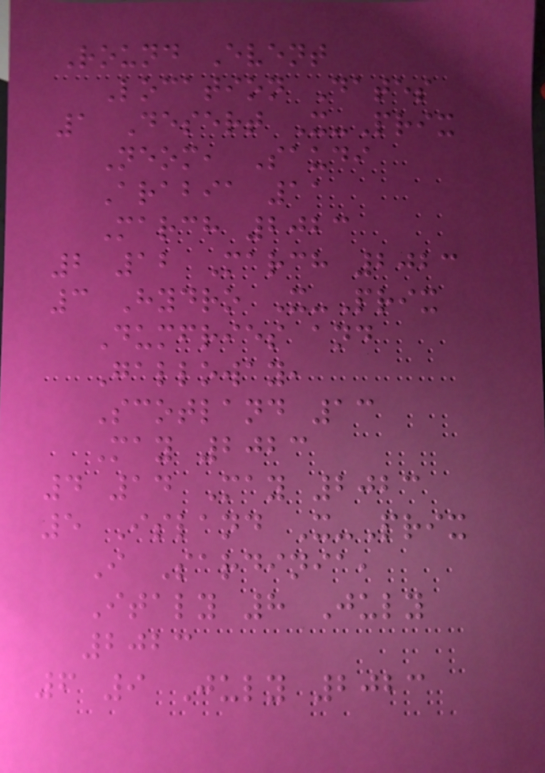Round Event
Location Dates
1 Desert X-Prix
Neom, Saudi
Arabia 11
March 2023
2 12 March 2023
3 Hydro X-Prix
Dumfries and
Galloway,
Scotland 13
May 2023
4 14 May 2023
5 Island X-Prix
I Sardinia,
Italy 8 July
2023
6 9 July 2023
